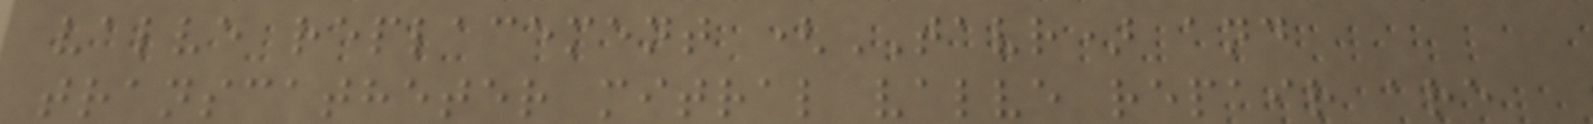valve replacement (TAVR) and
transcatheter mitral valve repair are
